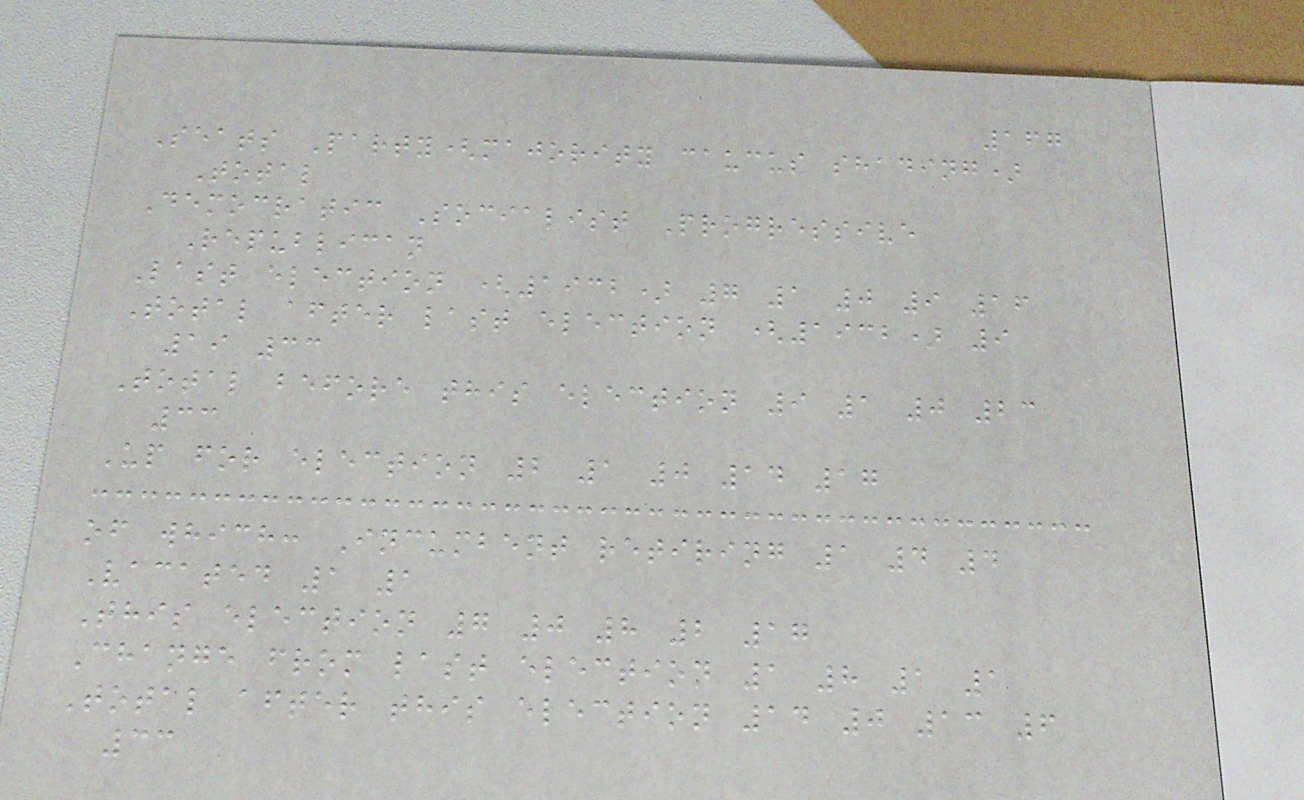167
Seats Party(majority caucus shading)
Total
Democratic Socialist Progressive
Republican
Last election (1932) 7 1 0 9 16
Total after last election (1932) 9
19 33
Total before this election 9 1 0 23
33
Up for election 2 1 0 14 17
of which: Incumbent retiring 1 4 4
Vacated 1 1
This election 7 0 8 2 17
Change from last election 1 8 1 1
Total after this election 14 0 13 6
33
